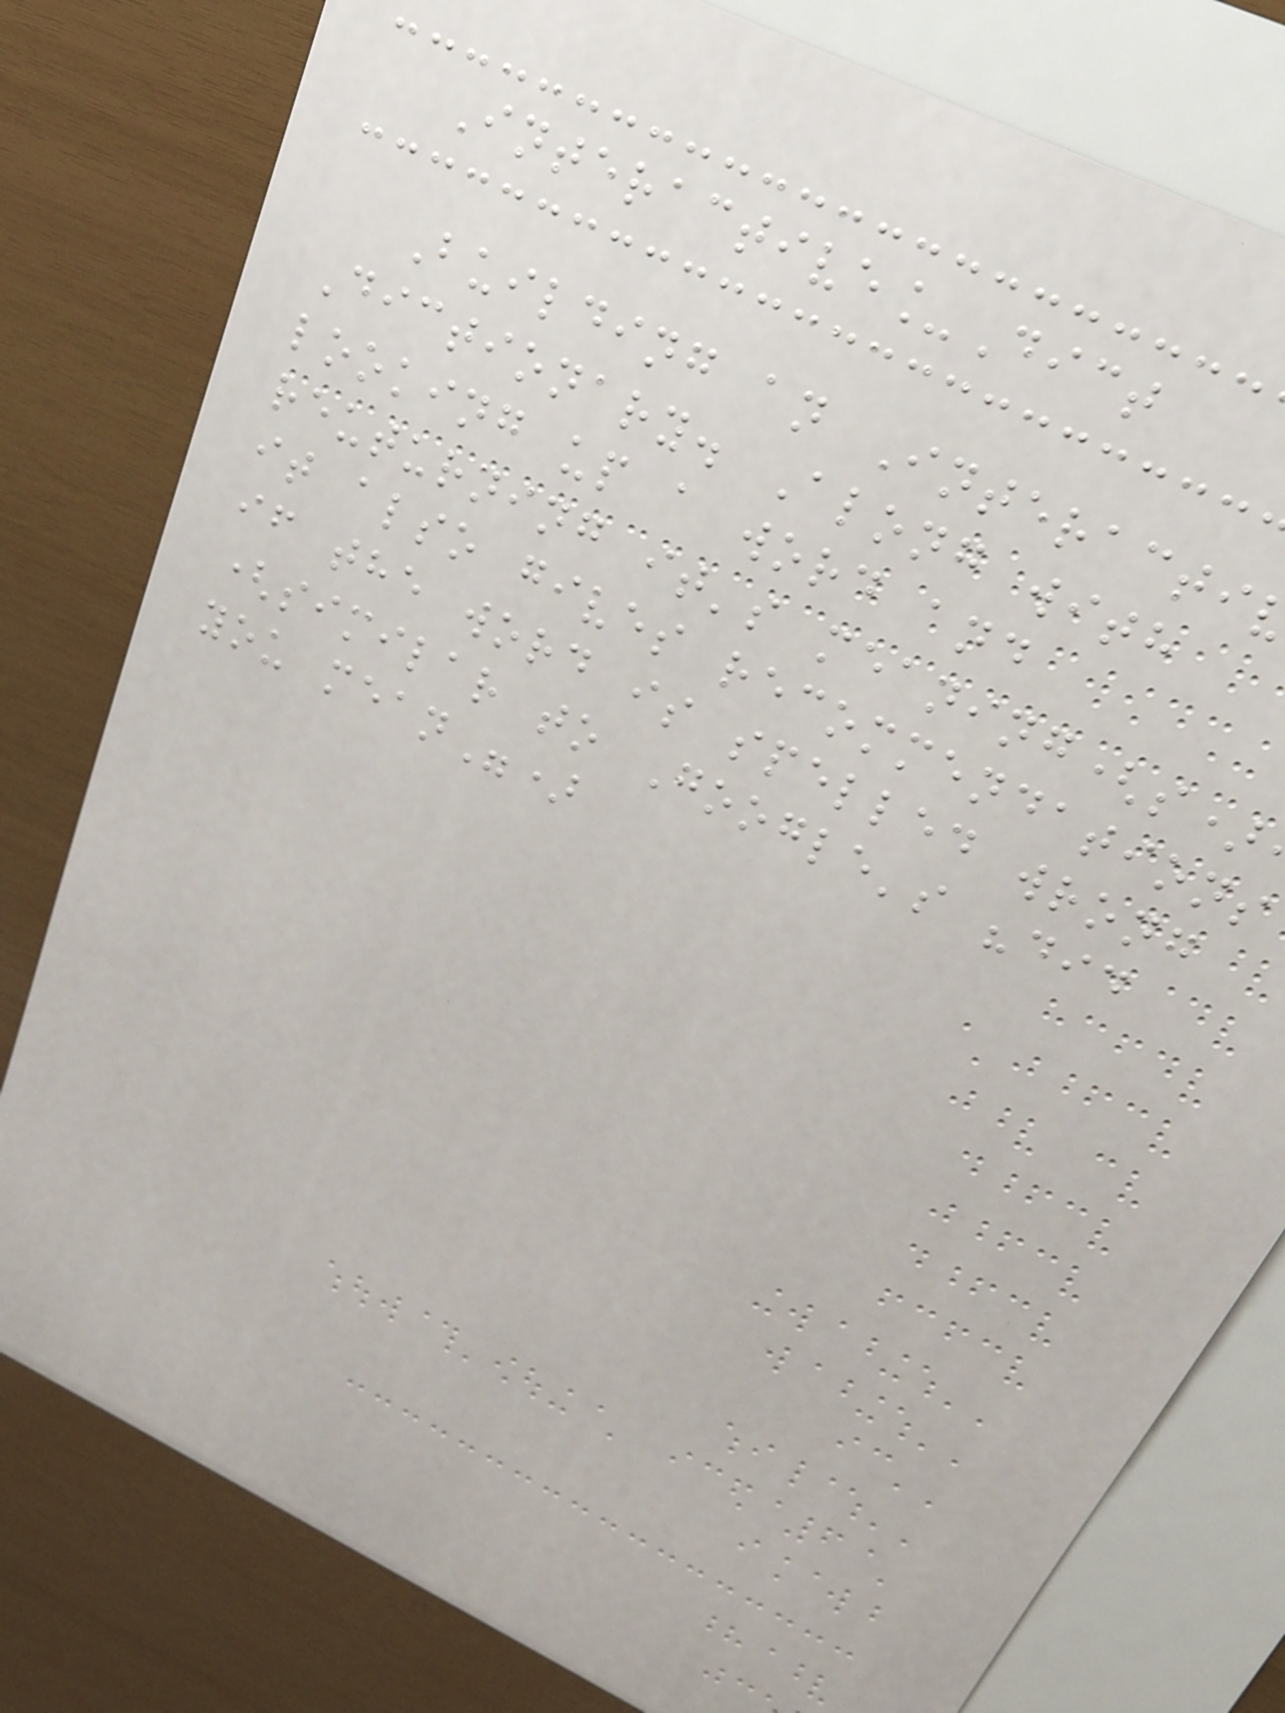Interactive_Dict
Building an Interacti
Dictionary. Along with
looking up a word and
reuturning it's meaning(s)
it also gives recommendations
if the word is spelled wrong
(similar to Google's "did
you mean")
